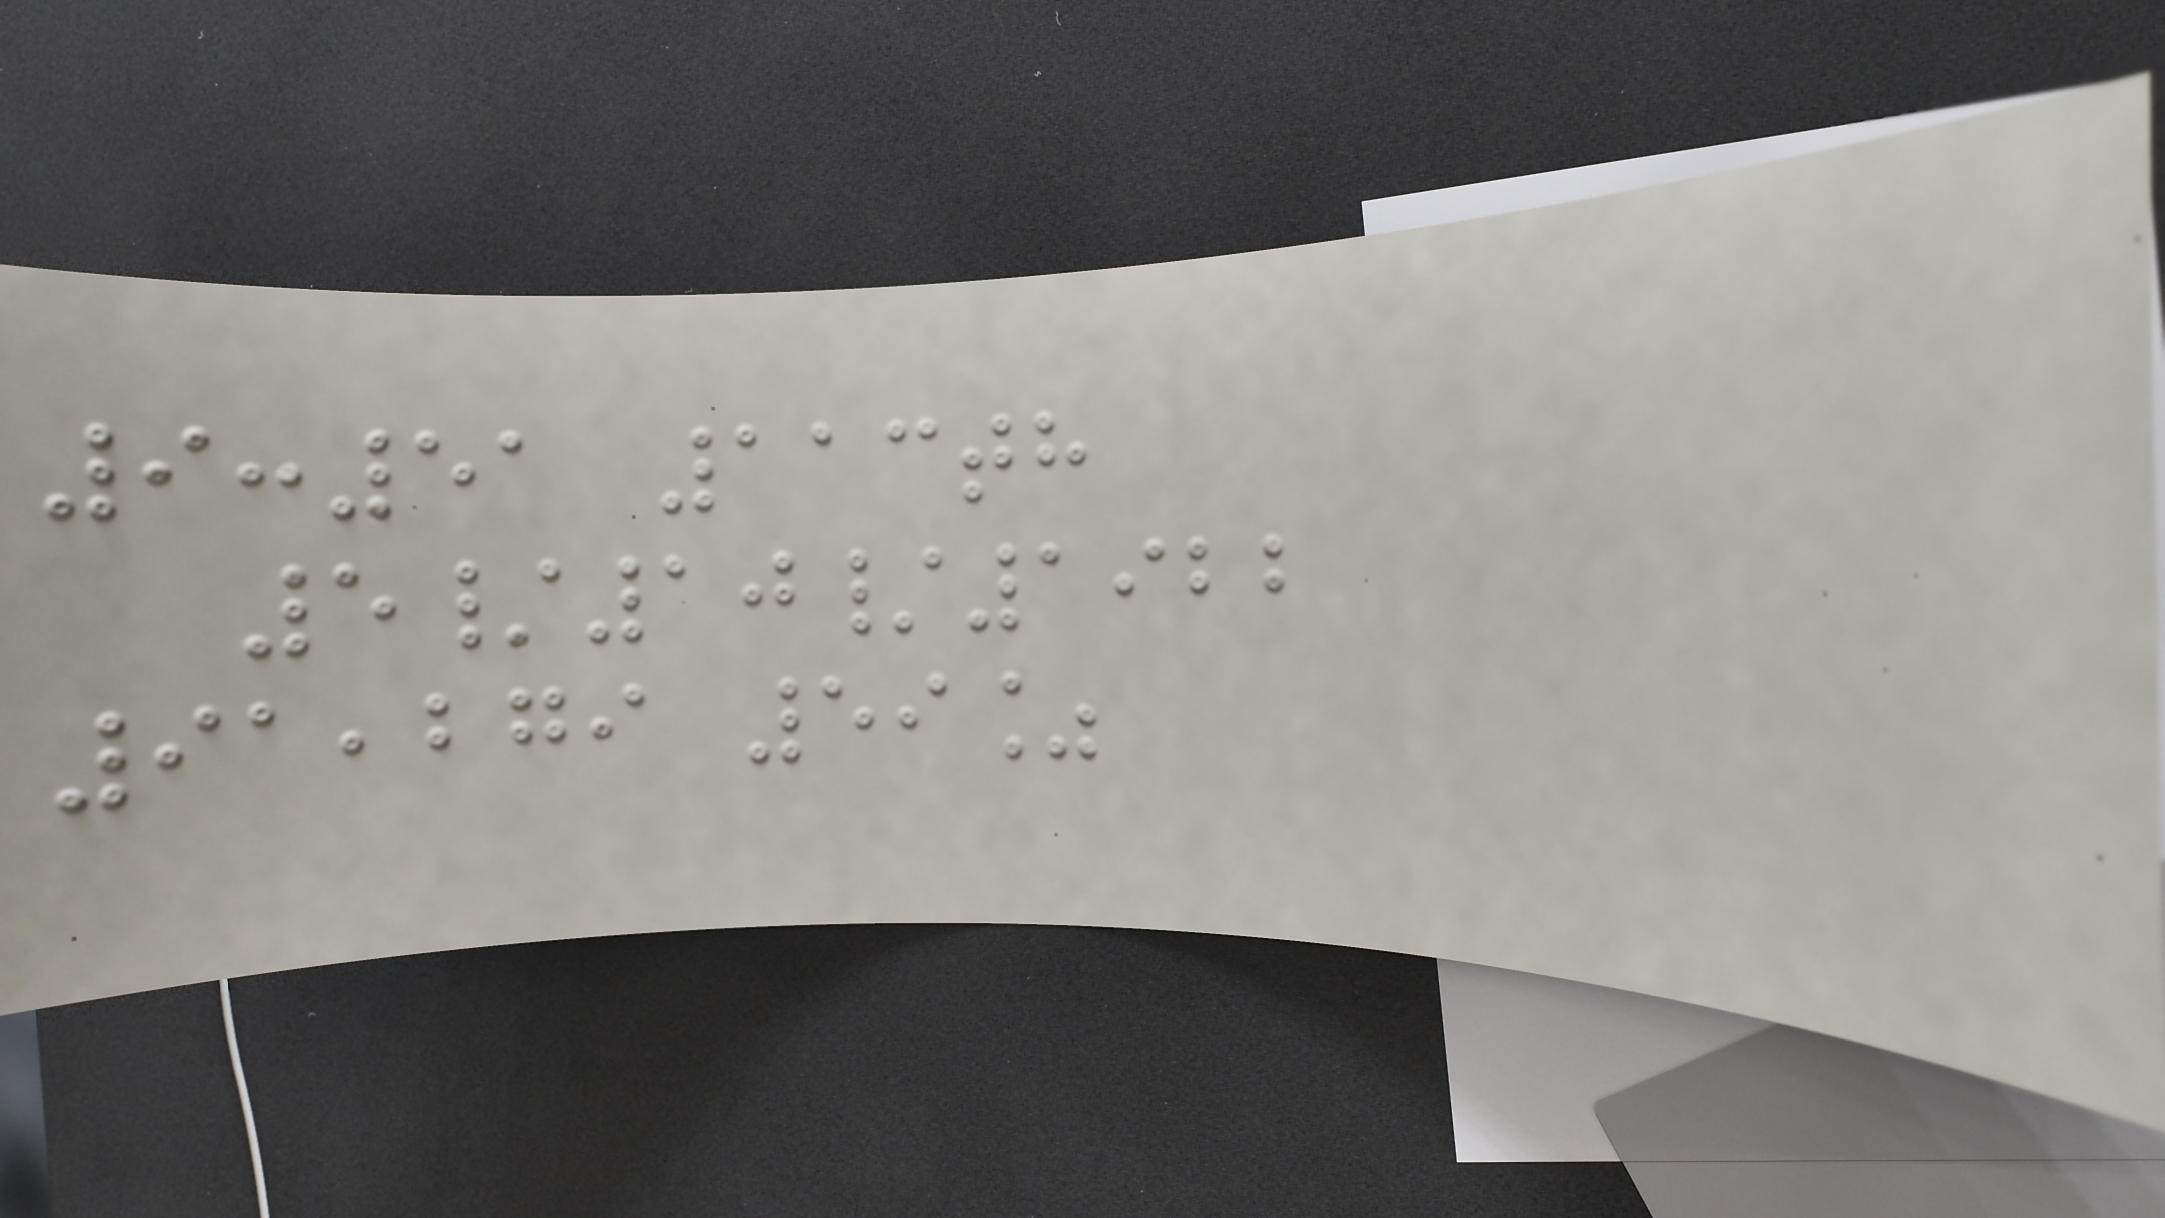9:51 113th
5/10/1922
91,279 59%
